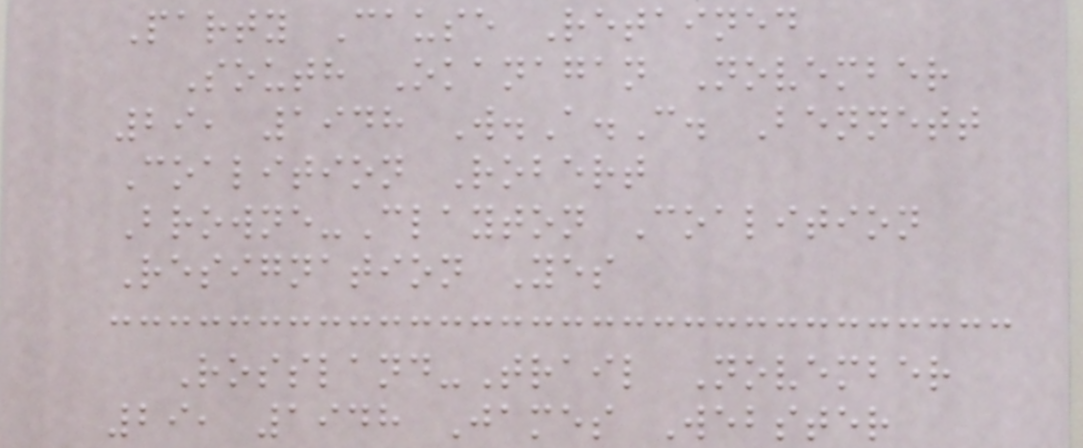Party Cause Retained
South Okanagan November
29, 1948 W.A.C. Bennett
Coalition Robert
Browne-Clayton Coalition
Resignation Yes
Rossland-Trail November
29, 1948 James Webster
